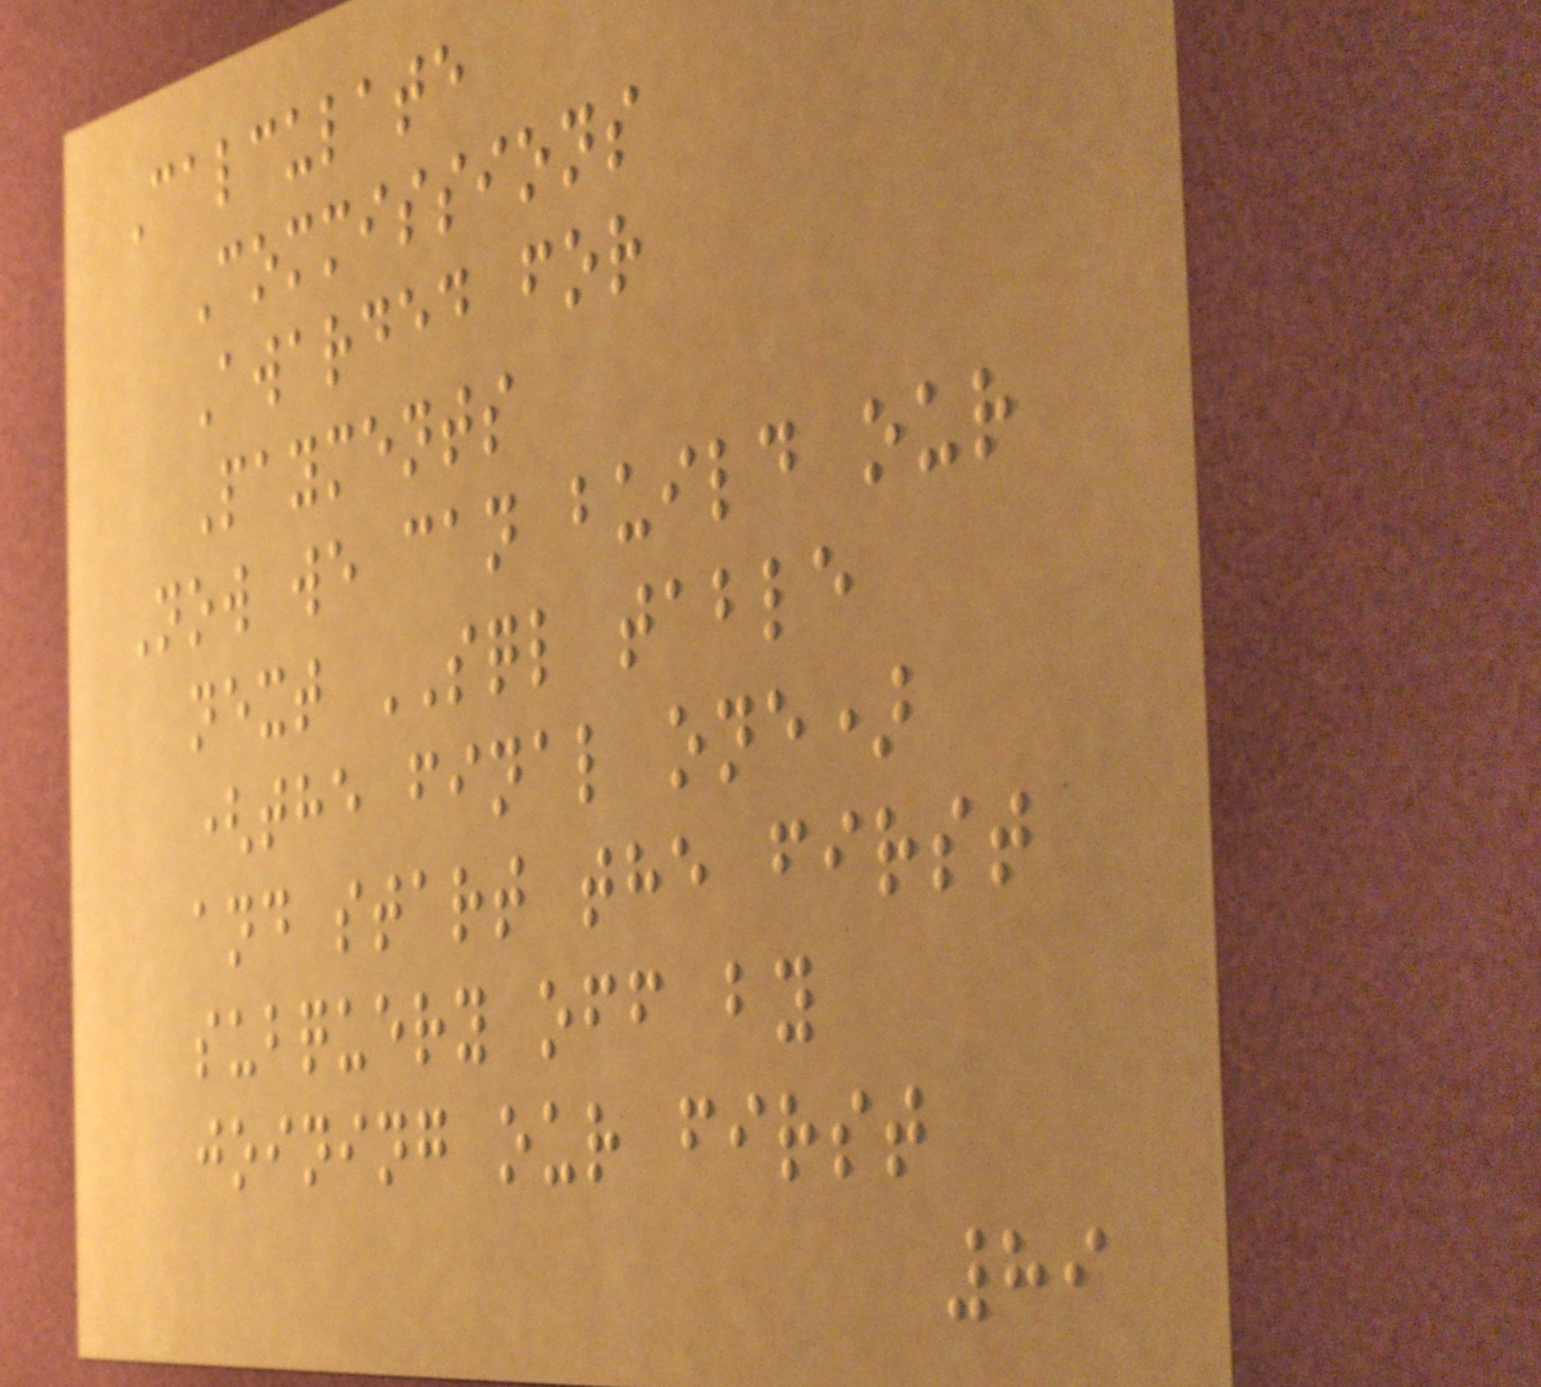Calculate
Commissions
Awarded for
Payments
Now we can build our
next SQL table
(the final one)
and start the first
subquery off by
joining our first
89
